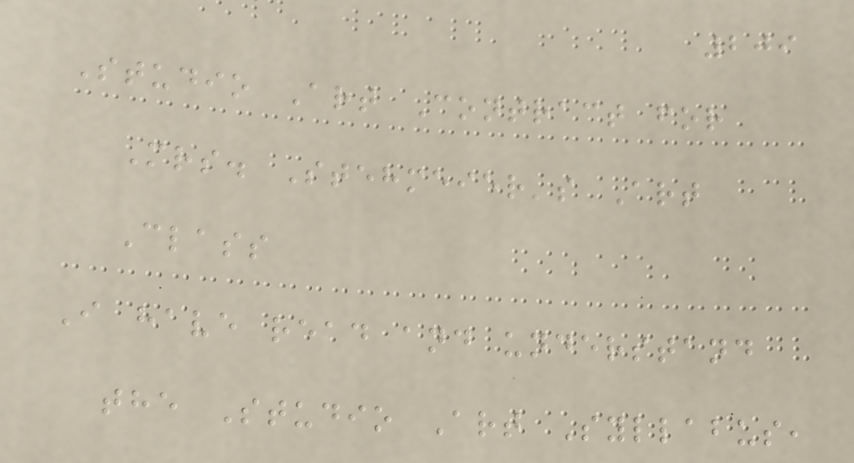209
Studio Art Contract for
Mrs. Stehmeier's Art
Class
I have read and understand
the Studio Art Syllabus,
